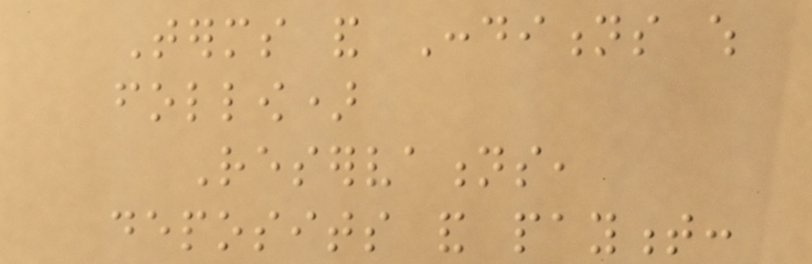Terms and Conditions which
follow)
Reservations,
deposits and payment:
